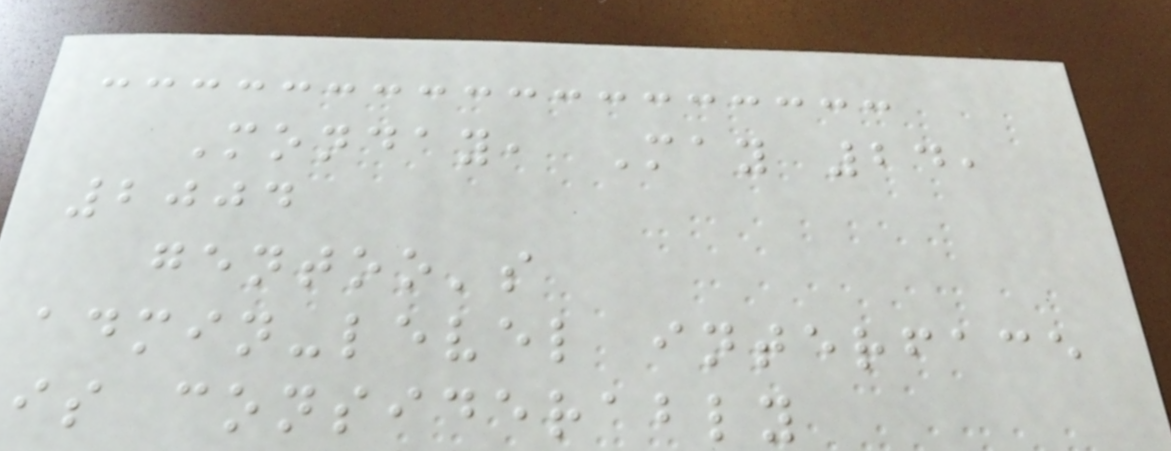Monday, May 24,
2004
gentoo's
admin-level interface
is considerably
